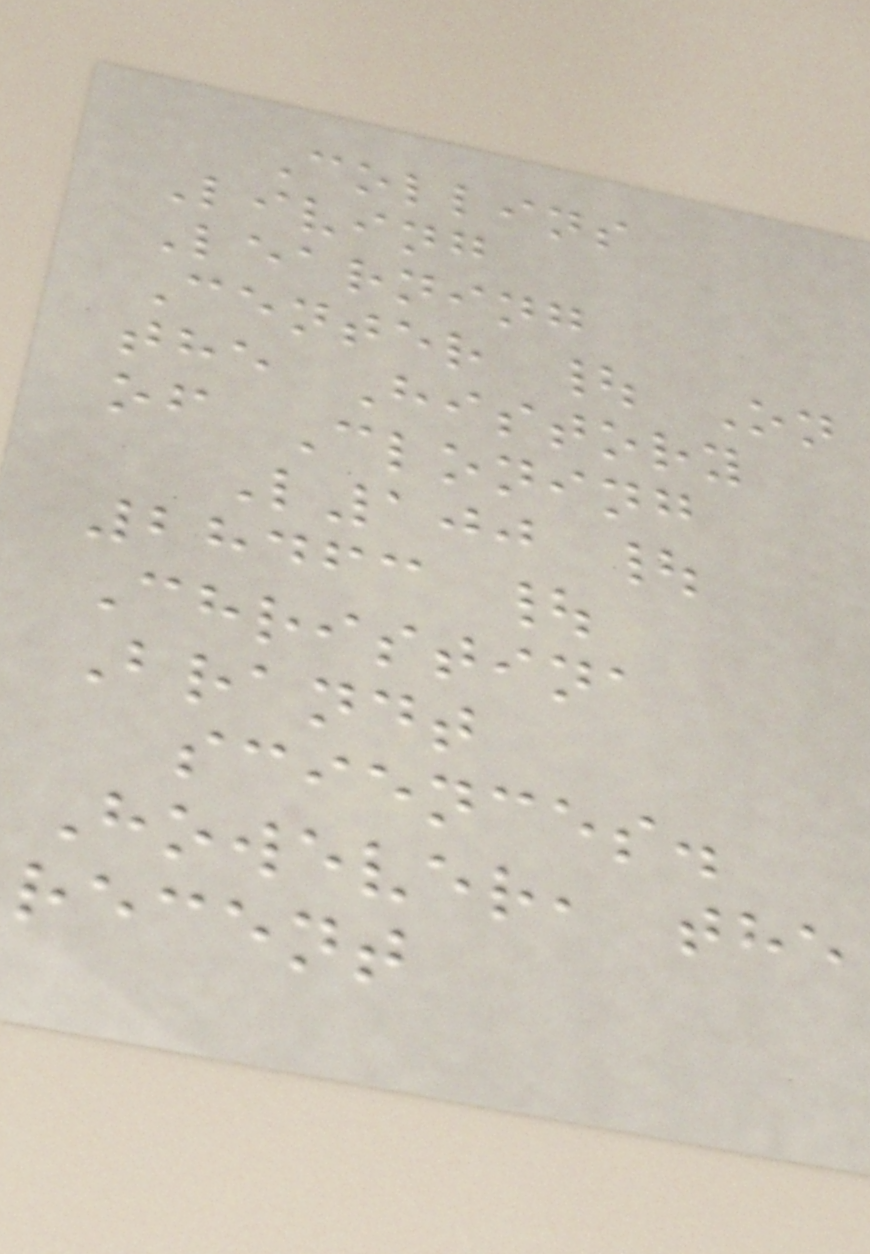Collins
Living
Learning
Center | On
the History
of Cloning
L100 |
28463 |
Christina
Brandt
sciences.
However, the
recent
